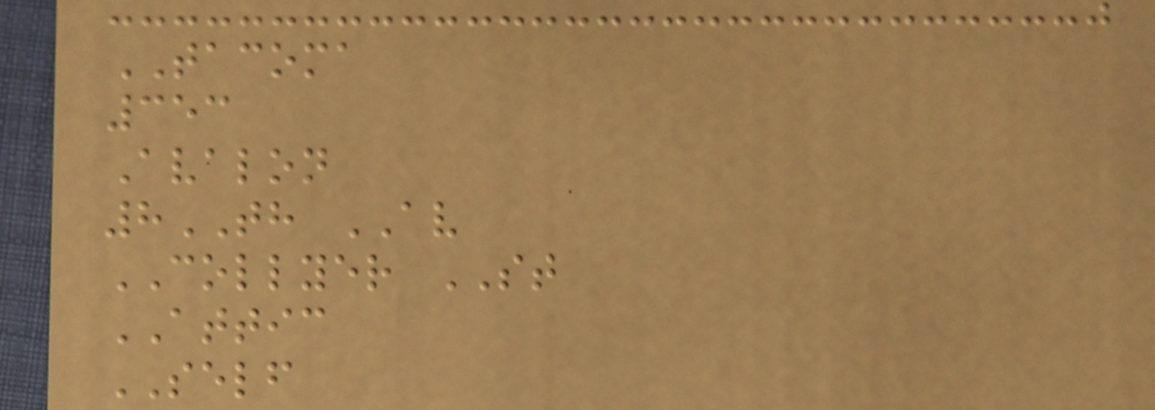TACOMA
353
Avalon
8TH AV
COLLYER ST
ATTIC
SELF
